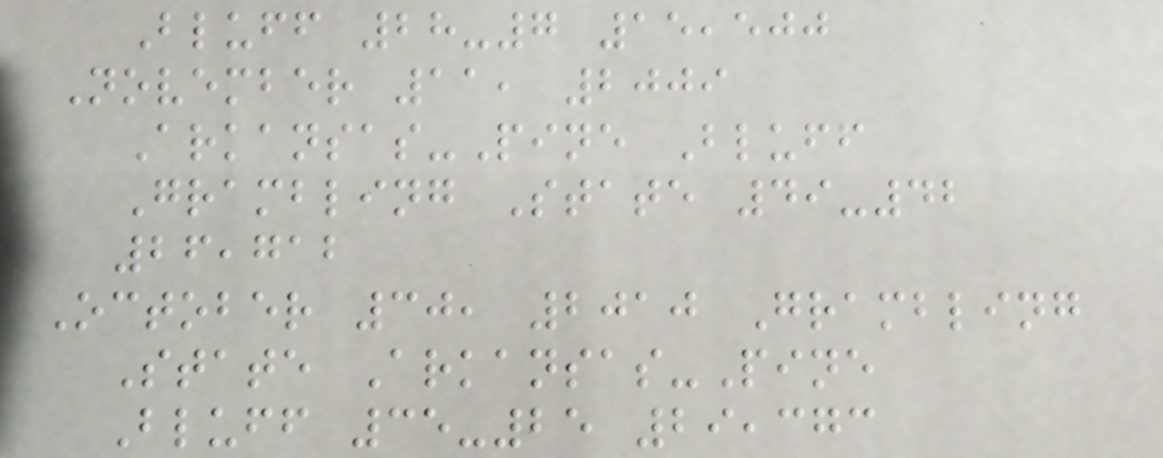Bluff 28-7 15,500
November 11, 2009
Arkansas-Pine Bluff
Grambling State 49-42
26,712
October 30, 2010 Grambling
State Arkansas-Pine
Bluff 35-25 29,373
